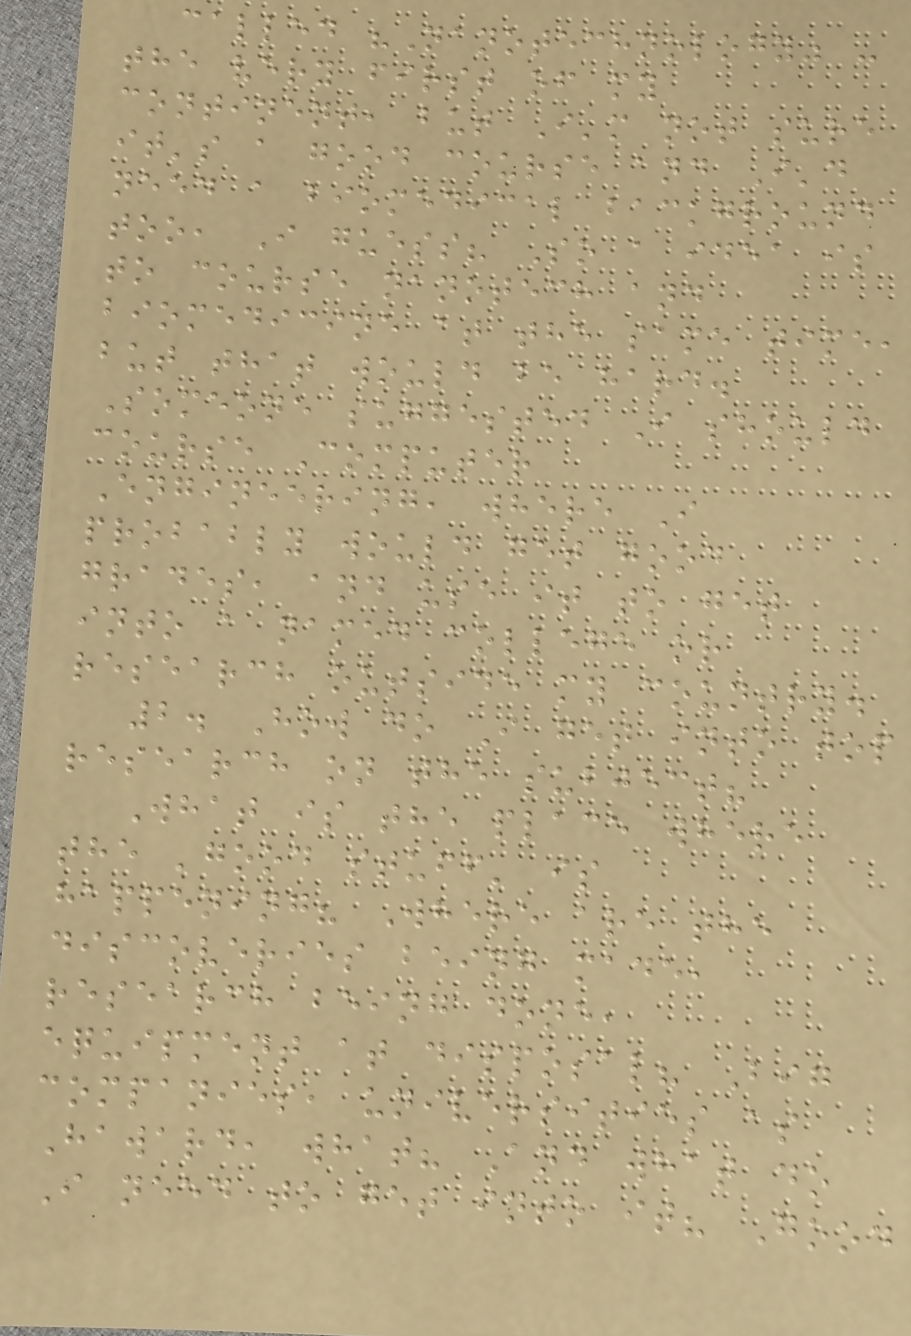called "Nanotechnology" -
the very first of my
continent, but I'm not sure
it's a good course and I'd
need a biomedical background
too, I guess? So a idea is
to course nanotech and
biomedicine at the same time,
but that would be hard.
Someone suggested I should
course Computer
Engineering, where I
probably would get good
grades, and use it to get
into a named college or
research outside my country.
2. How do I get into top
research on the subject?
What is the place where
the 'good stuff' is
happening? Where are the
discoveries being made,
research being done,
equipment at disposal? Big
companies, universities as
Haward, what? And what do
I need to get into it? Good
